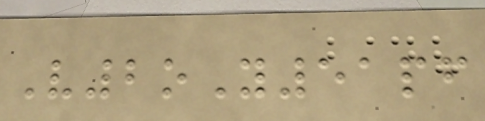V2oY51pf
